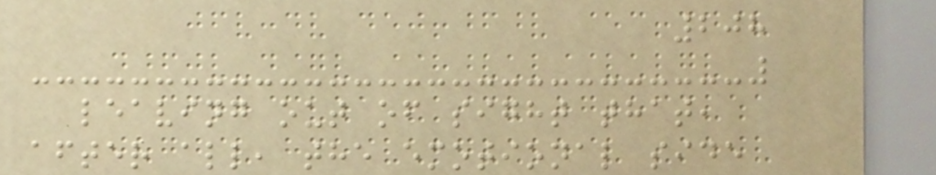208
leaving out of sight that,
after all, the emotional side
